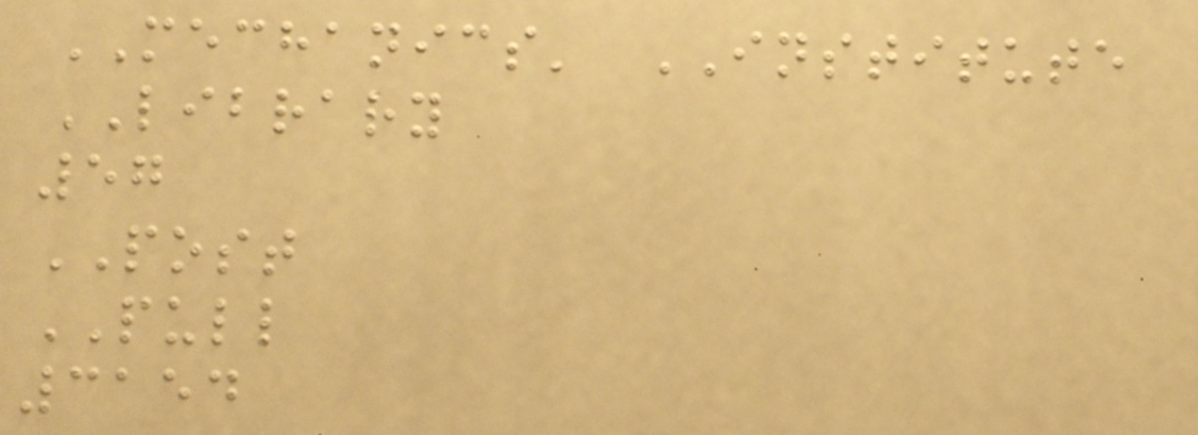MECHANICS' INSTITUTE
LIBRARY
57
POST
PULL
3154
